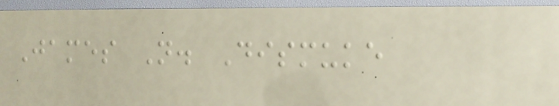James N. Dismuke
